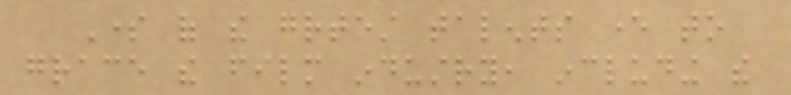Some of the greatest talents ever to
grace the film industry, including the
